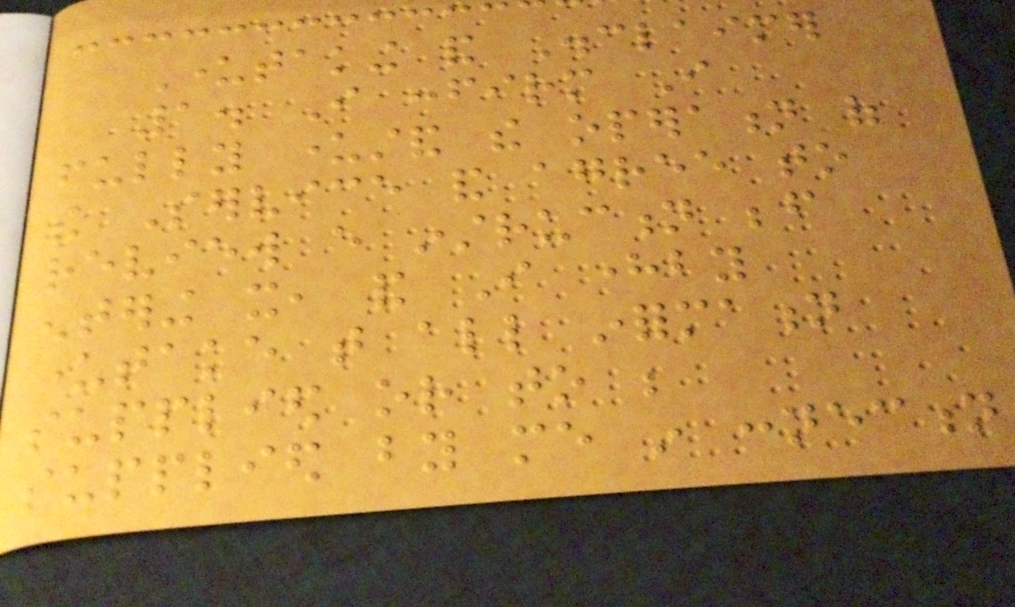Undertaking and Disclaimer
1. I confirm I
fully understand the operation of
the Service and agree to
review every instruction before
entering it, and I hereby
undertake that all information
supplied or to be
supplied by me in connection
